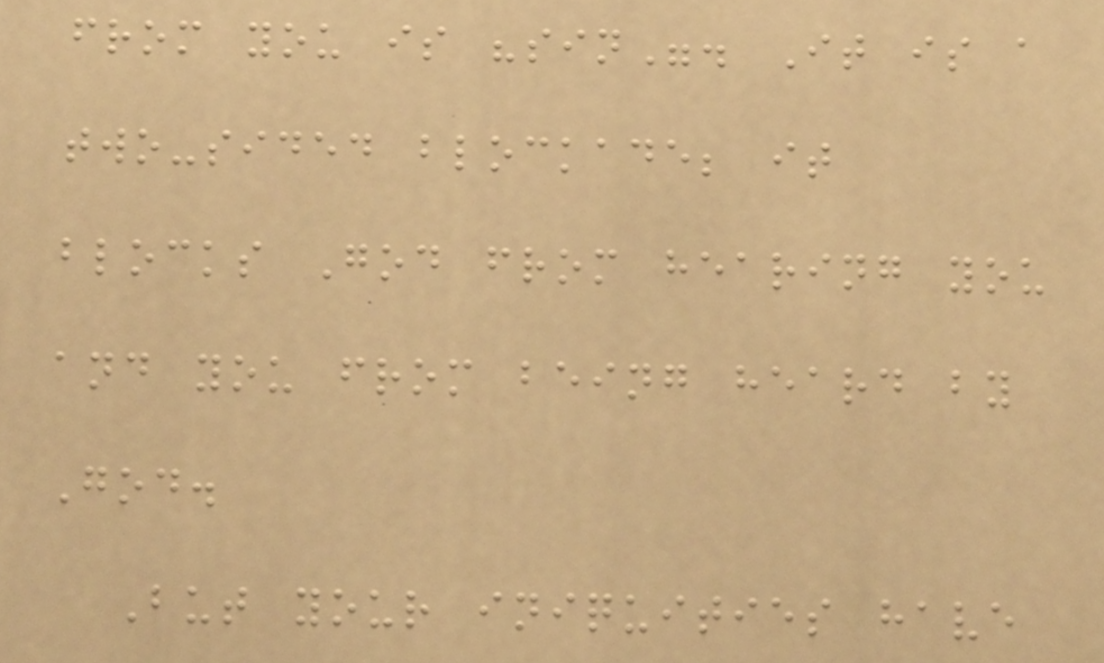from you is "sin". It is a
two-sided blockade; it
blocks God from hearing you
and you from being heard by
God.
But your iniquities have
